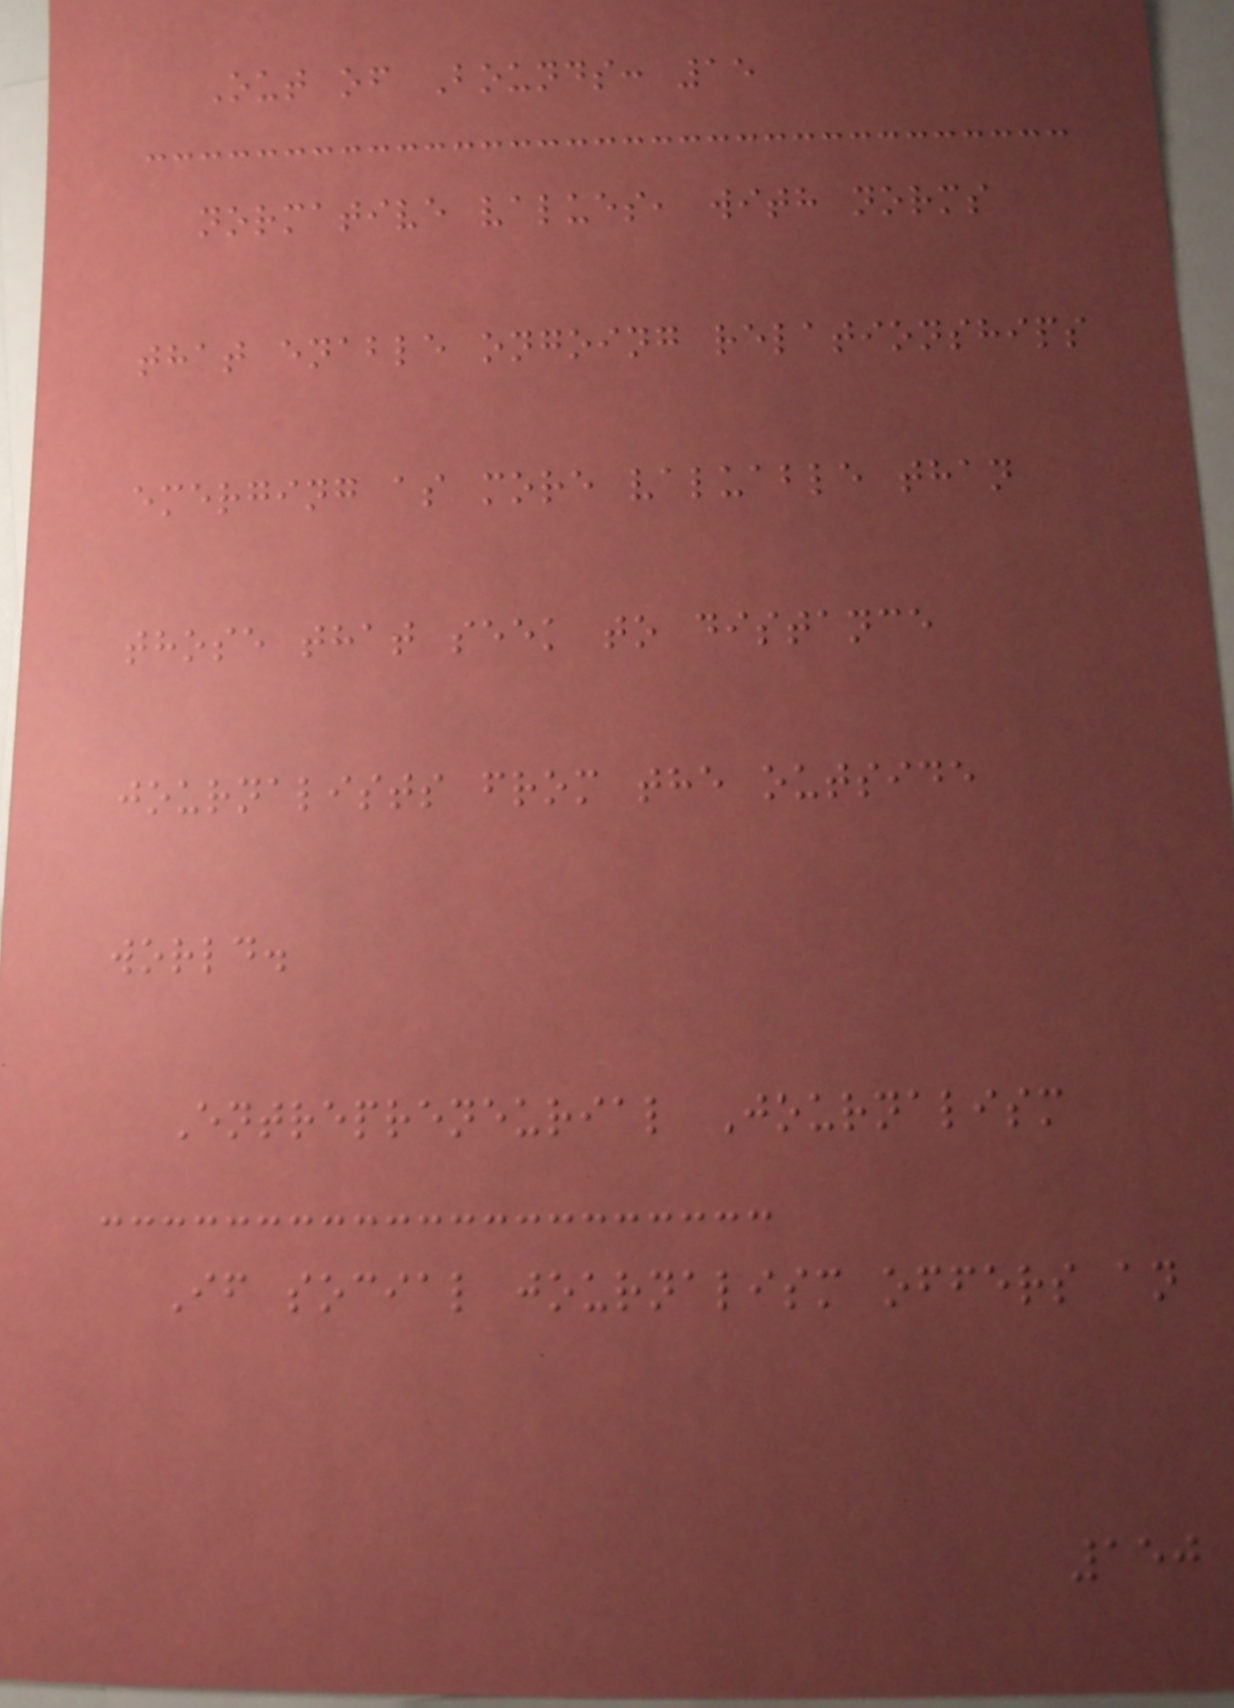Out of Bounds: 15
normative values, with norms
that enable ongoing relationships
emerging as more valuable than
those that seek to distance
journalists from the outside
world.
Entrepreneurial Journalism
If social journalism offers an
150
